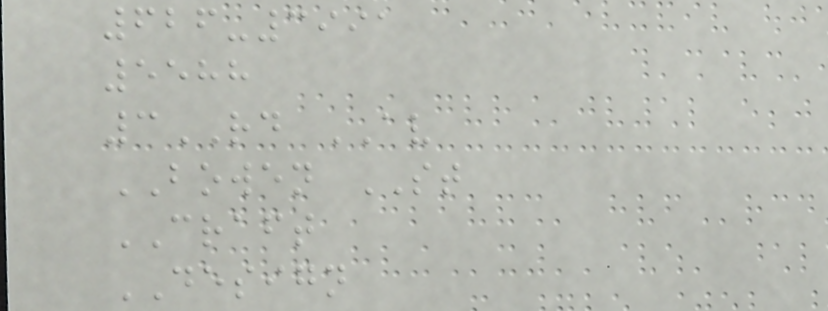626-3991
5588
3RD AV
BOWEN ST
CRAFT
DESIGN
